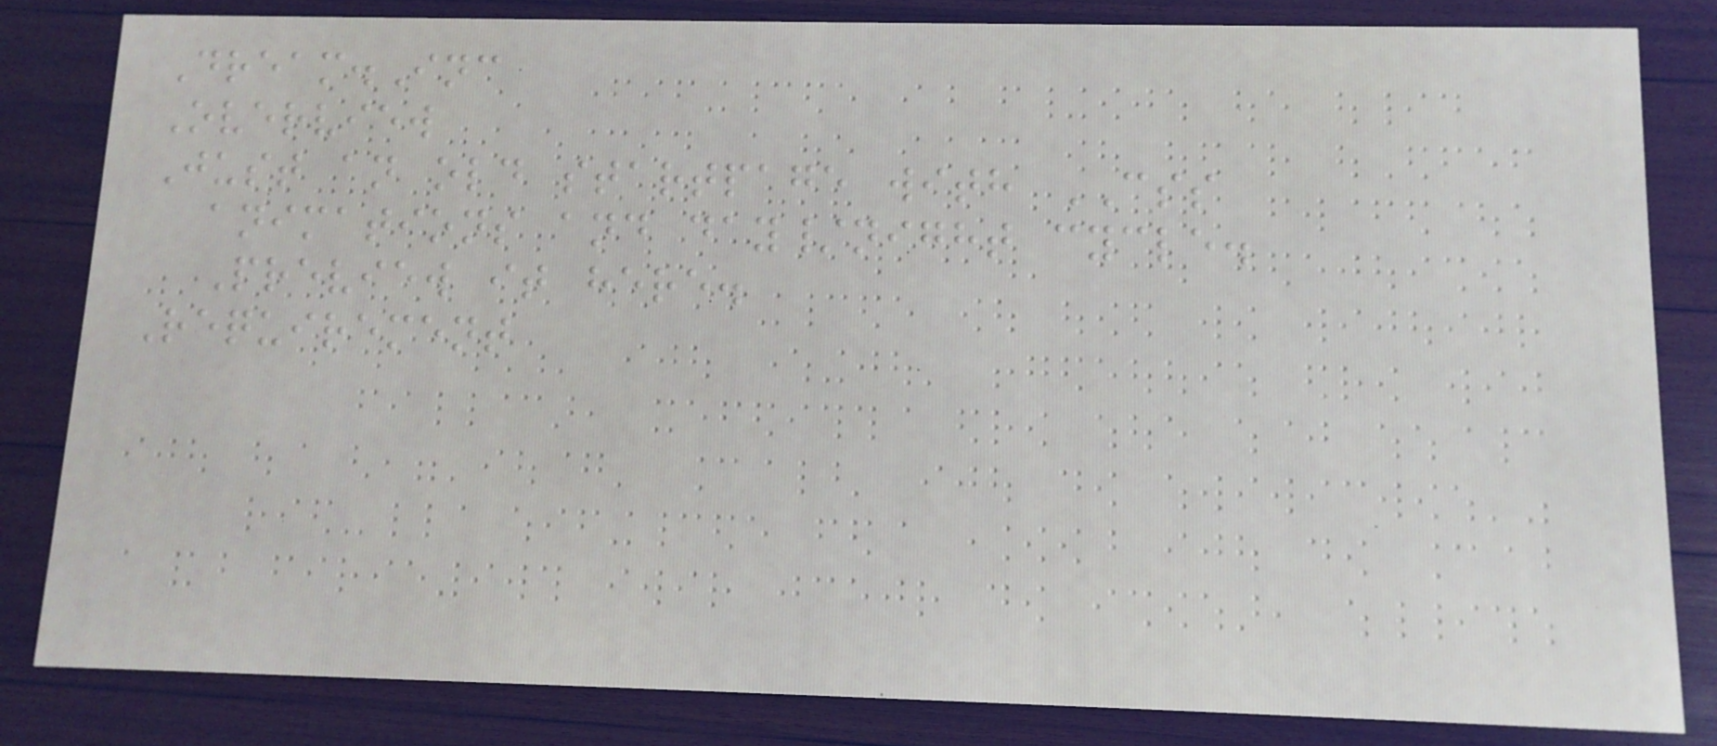Dream.Inc
Overview
Just an old startpage with CSS
animations and day/night cycle.
Preview it here.
Requirement
